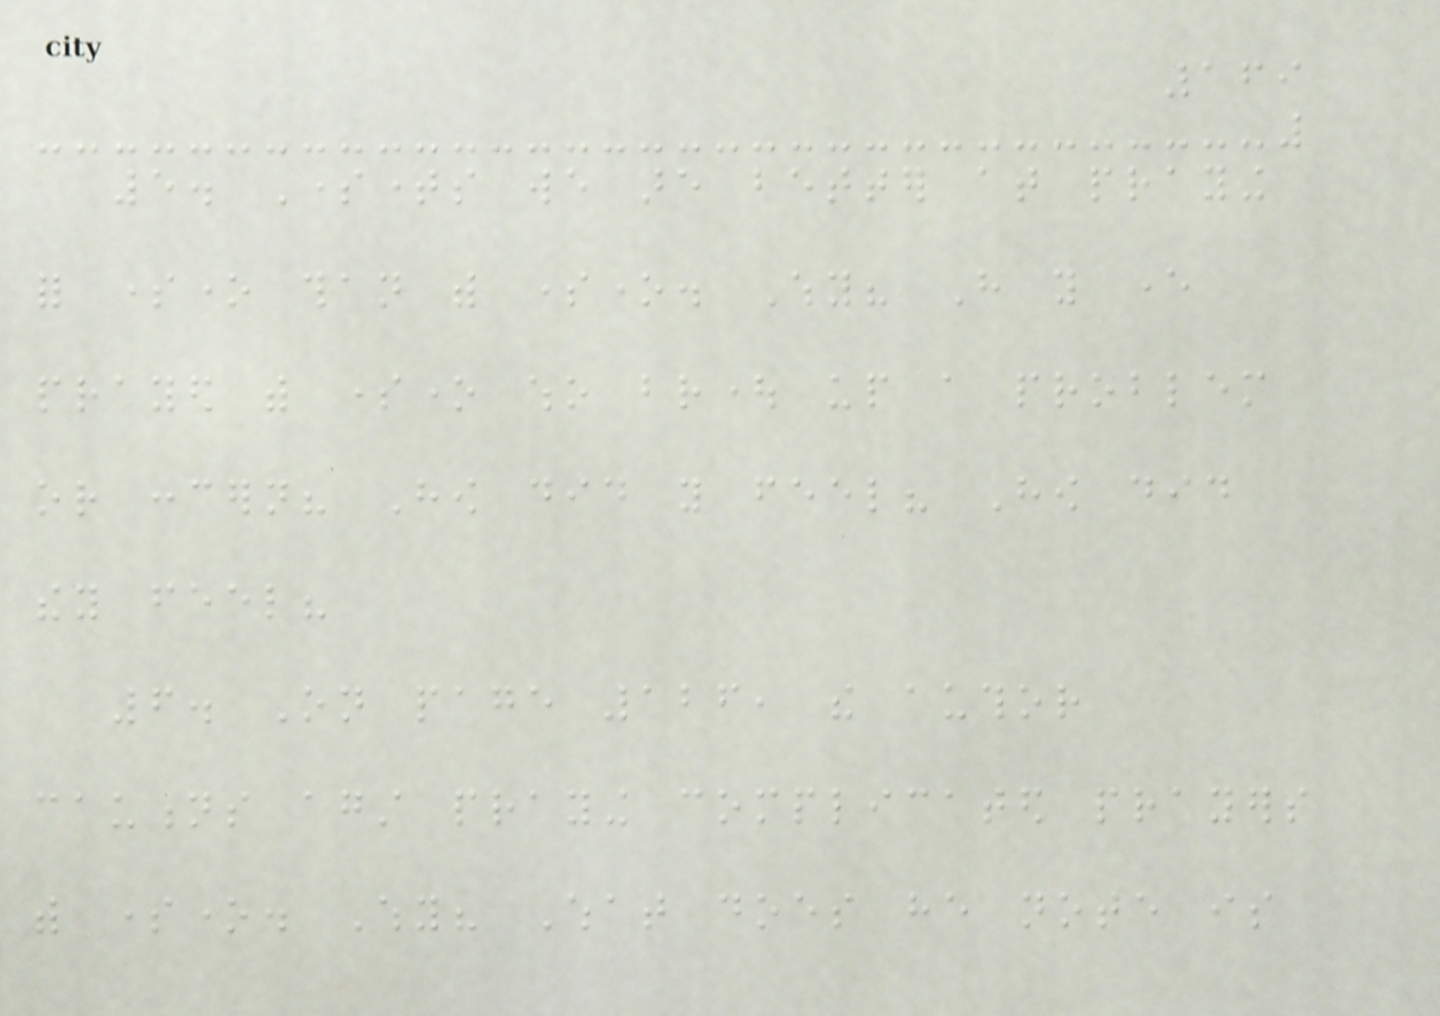169
5. Sometimes we are better at praying
for someone than with someone. Why? Have you ever
prayed with someone who brought up a problem
or concern? How did you feel? How did
they feel?
6. On page 126, the author
cautions against praying complicated prayers
with someone. Why? What does he note is
